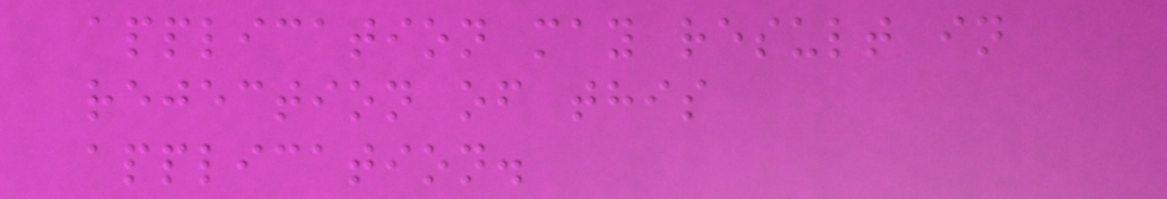application may result in
rejection of this
application.
